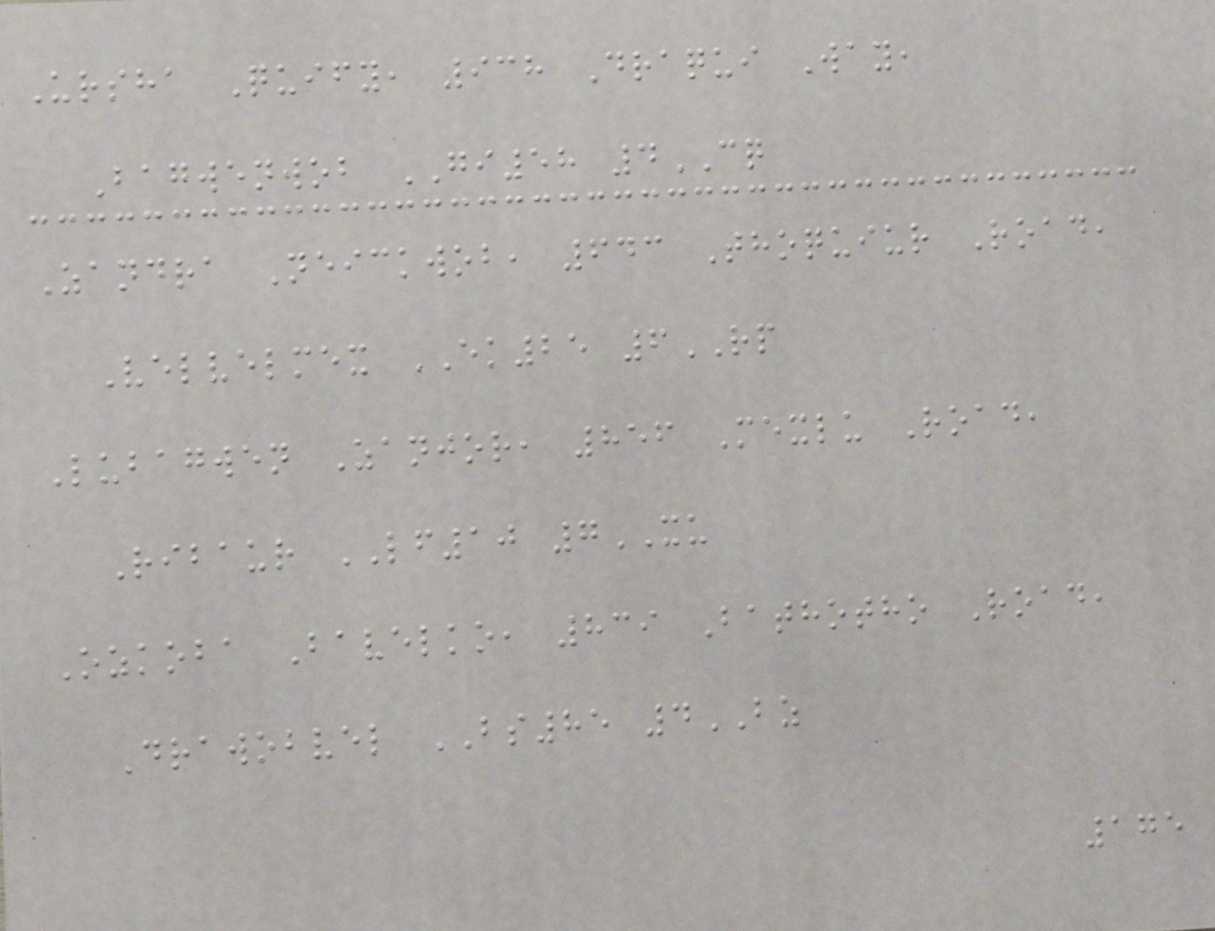Ursha Quify, 938 Draqui Way,
Bagwenwob GI58 4CQ
Zandra Neickwob, 643 Thoquiur Road,
Velvelmex EK25 6RP
Lubagwen Zanjor, 856 Mexlu Road,
Ribaur LF10 7XU
Ozkoba Bavelko, 839 Bathotho Road,
Drawobvel BS85 4BZ
175
